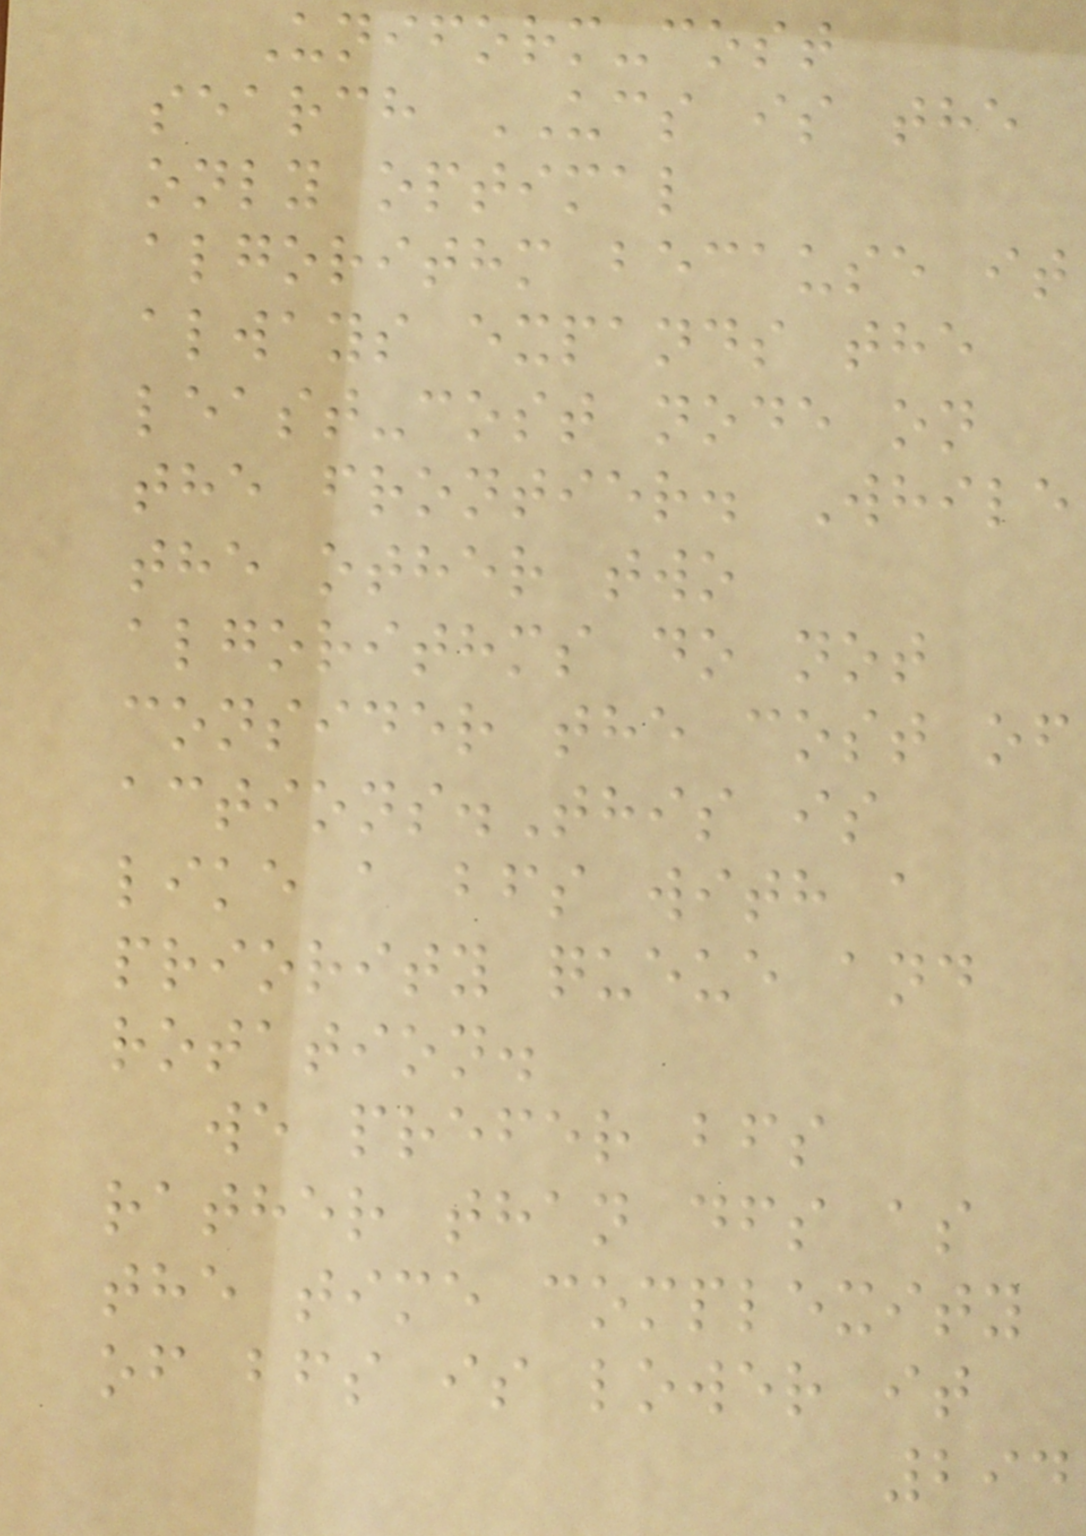Uniform-cost
search UCS is the
only optimal
algorithm because it
always expands the
least-cost node on
the frontier. While
the other two
algorithms do not
consider the cost of
actions.This is
like a bfs with a
priority queue and
rotation.
we prefer bfs
rather than dfs as
the time complexity
of bfs is lower it
294
